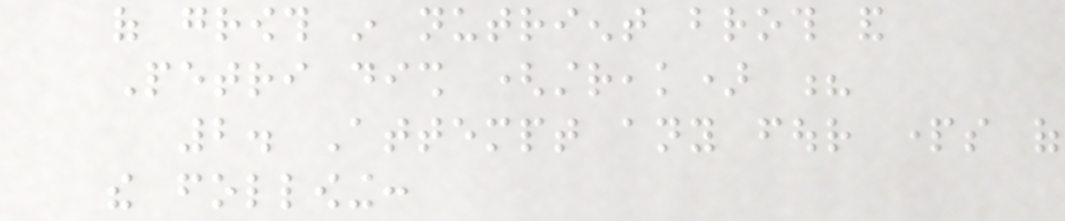of growth in nutrient broth and
Petri dish (streak) ?
2. Attempt any four parts of
the following:
